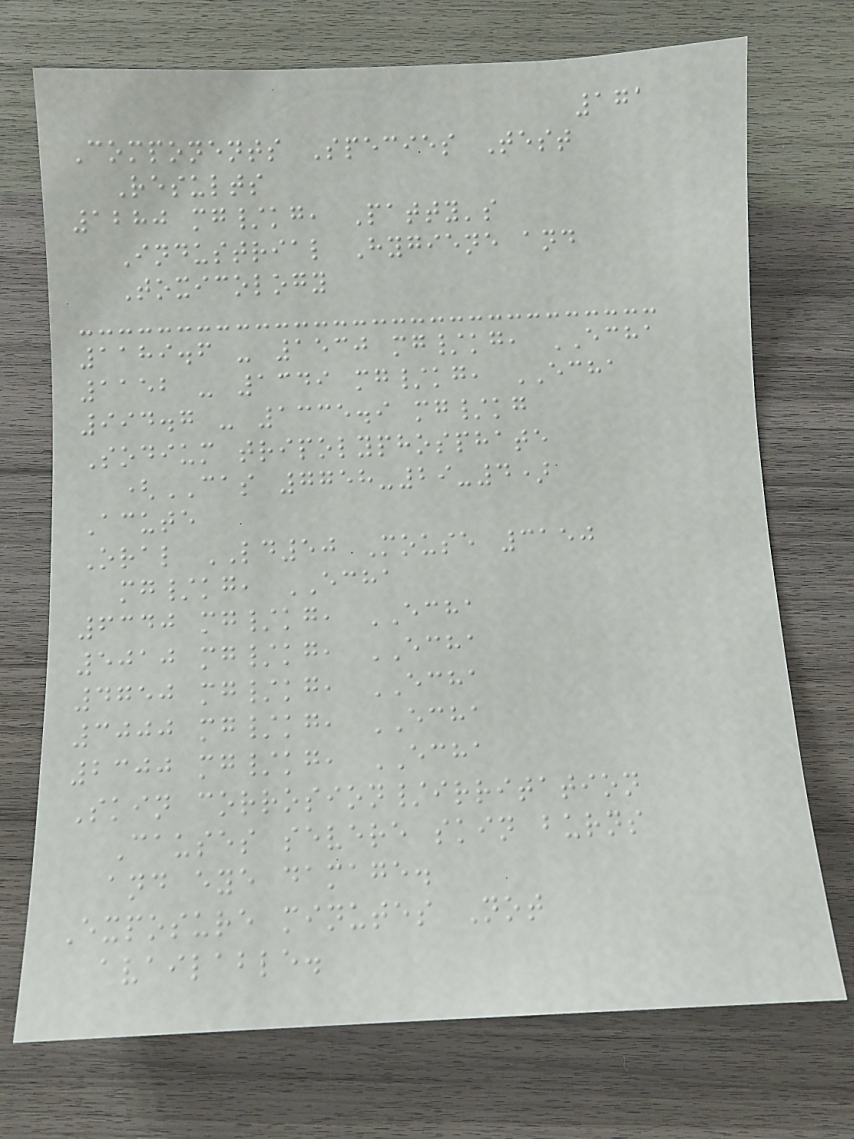171
Components Species Test
Results
1280 mg/kg, Patty's
Industrial Hygiene and
Toxicology
1189.6 - 1530 mg/kg, ECHA
1152 - 1349 mg/kg, ECHA
994.7 - 1335.9 mg/kg
Sodium tripolyphosphate
(CAS 7758-29-4)
Acute
Oral LD50 Mouse 3150
mg/kg, ECHA
6340 mg/kg, ECHA
5010 mg/kg, ECHA
4750 mg/kg, ECHA
3000 mg/kg, ECHA
2300 mg/kg, ECHA
Skin corrosion/irritation
Causes severe skin burns
and eye damage.
Exposure minutes Not
available.
